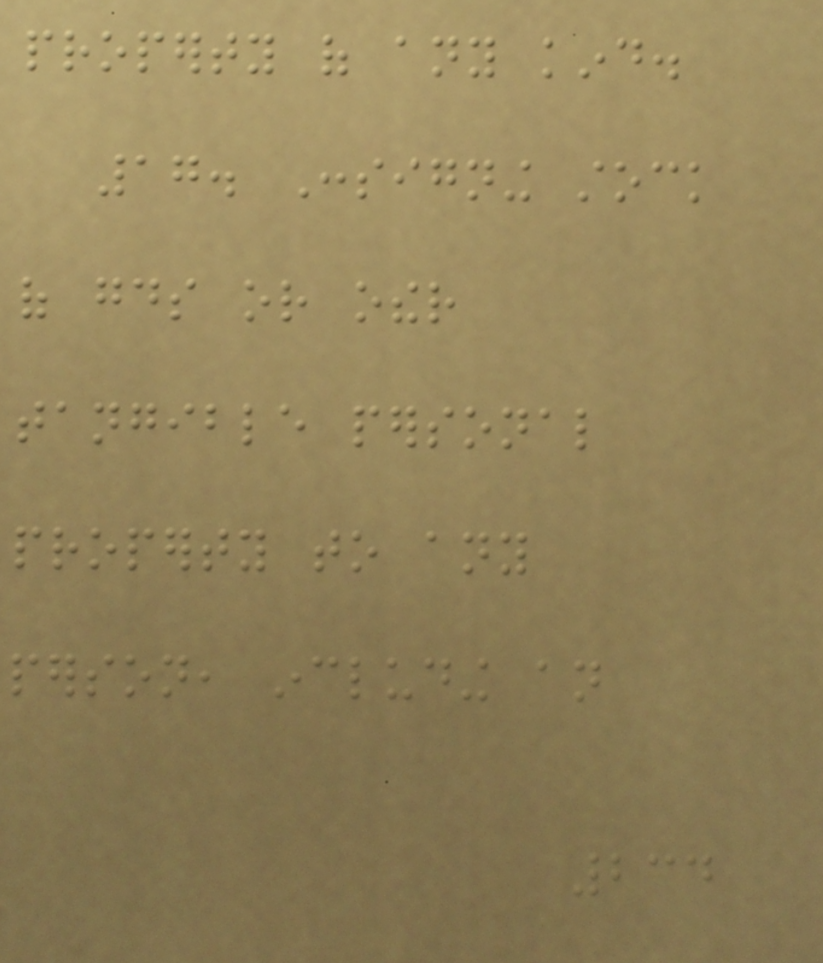property of any kind.
17. Consigning stock
of goods or other
tangible personal
property to any
person, including an
234
